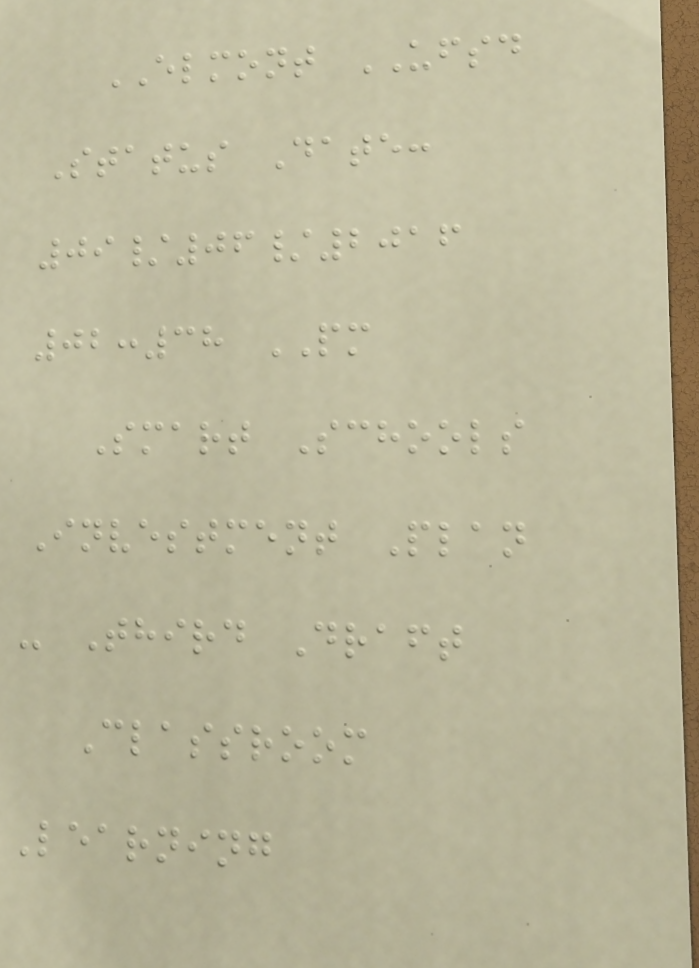ELMONT UFSD
Status Date:
09/06/2016
02:38 PM
Smart Schools
Investment Plan
- Third Draft
Classroom
Learning
